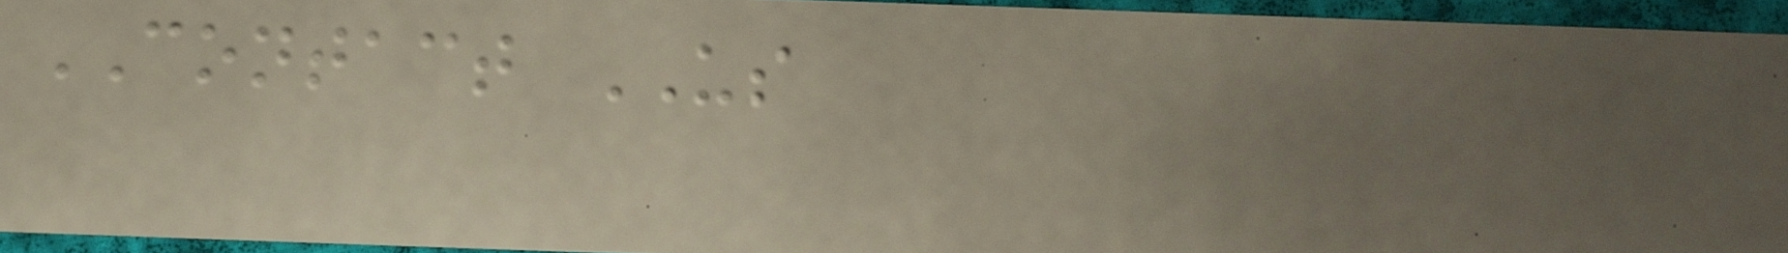CONTACT US
